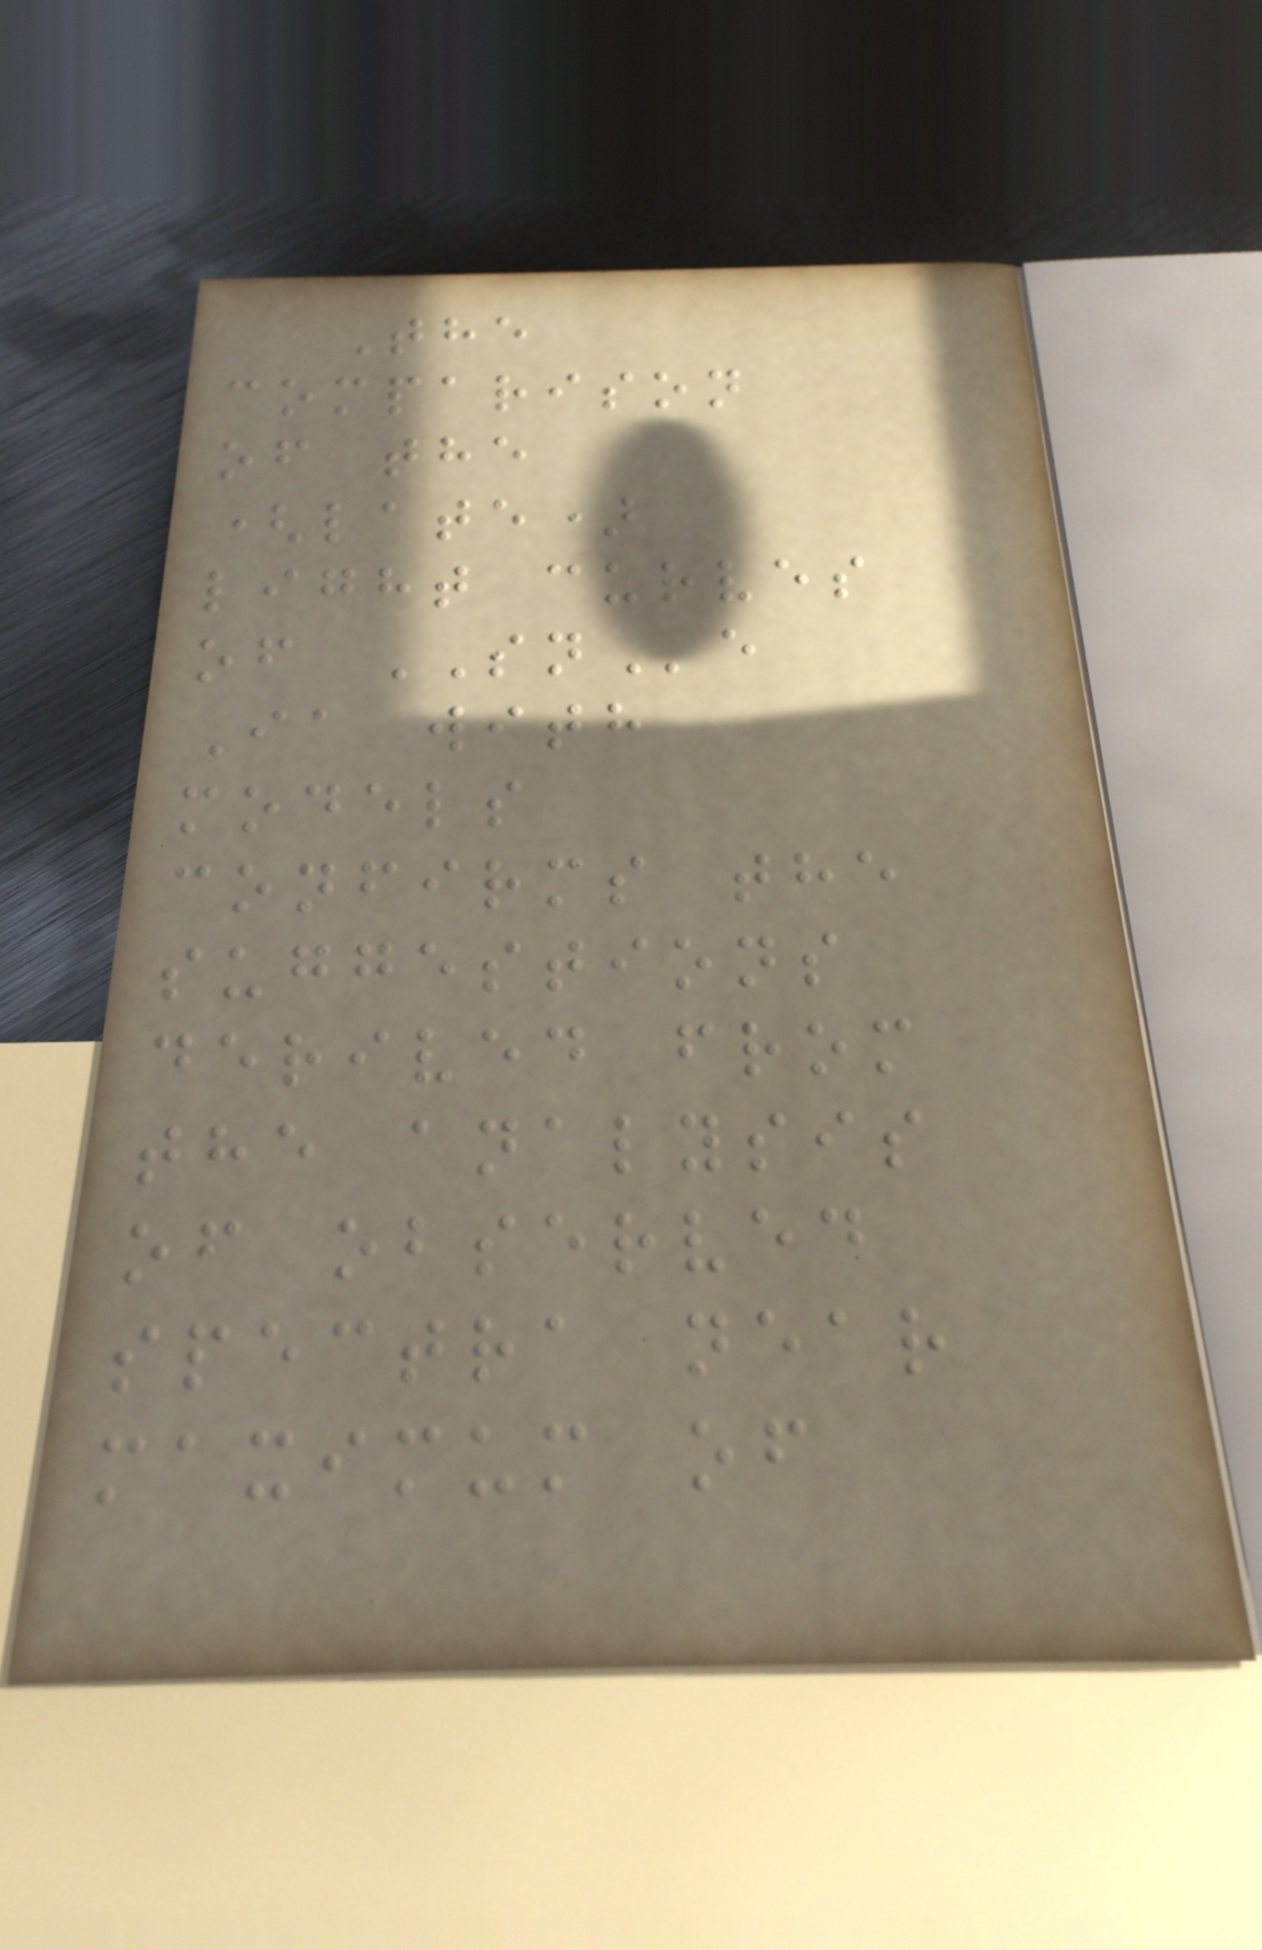The
comparison
of the
(late)
light curves
of SNe
Ia with
models
confirms the
suggestions
derived from
the analysis
of observed
spectra near
maximum of
